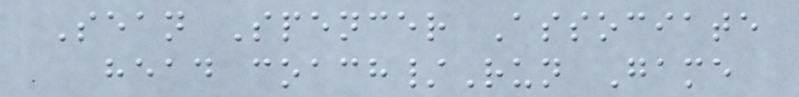Sean Spencer Associate
head coach/Run Game
